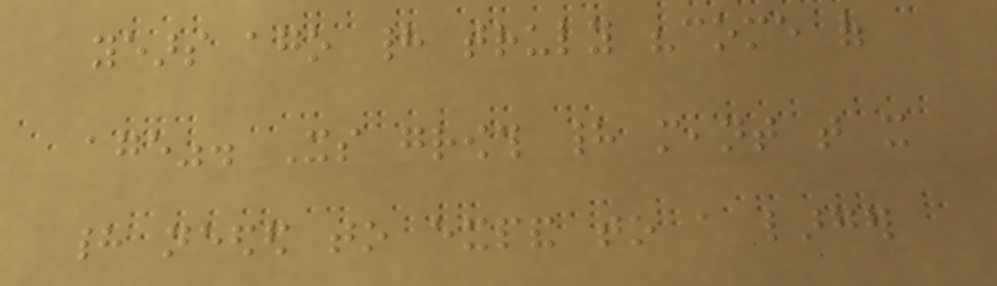years ago had truly "come of
age". Its growth had meant that it
had needed to expand to a larger
